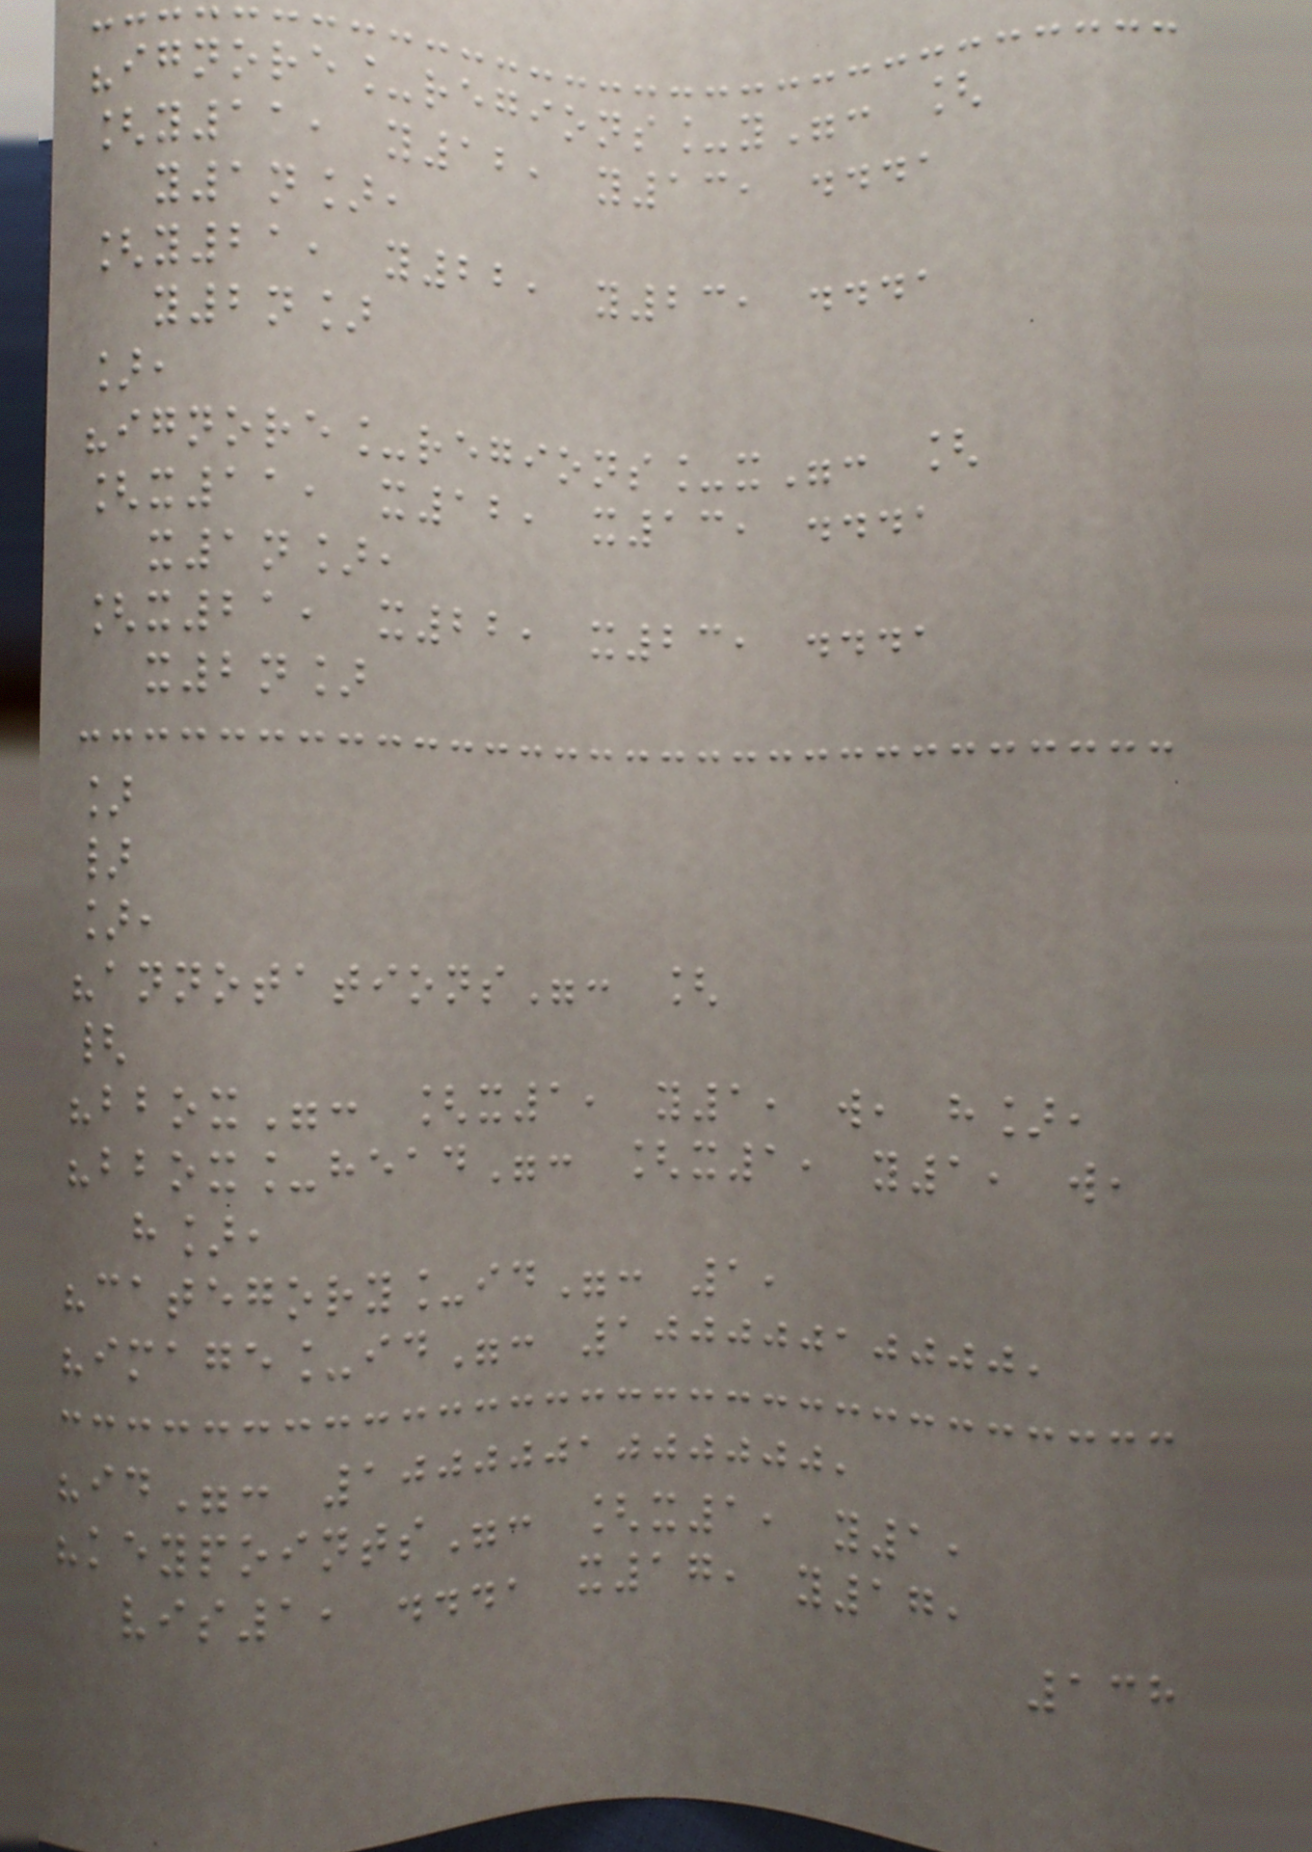"ignore_regions_y": [
[y11, y12, y13, ...,
y1n],
[y21, y22, y23, ...,
y2n]
],
"ignore_regions_x": [
[x11, x12, x13, ...,
x1n],
[x21, x22, x23, ...,
x2n]
]
}
],
"annotations": [
{
"bbox": [x1, y1, w, h],
"bbox_head": [x1, y1, w,
h],
"category_id": 1,
"image_id": 10000010000,
"id": 1000001000000,
"keypoints": [x1, y1,
vis1, ..., x17, y17,
138
